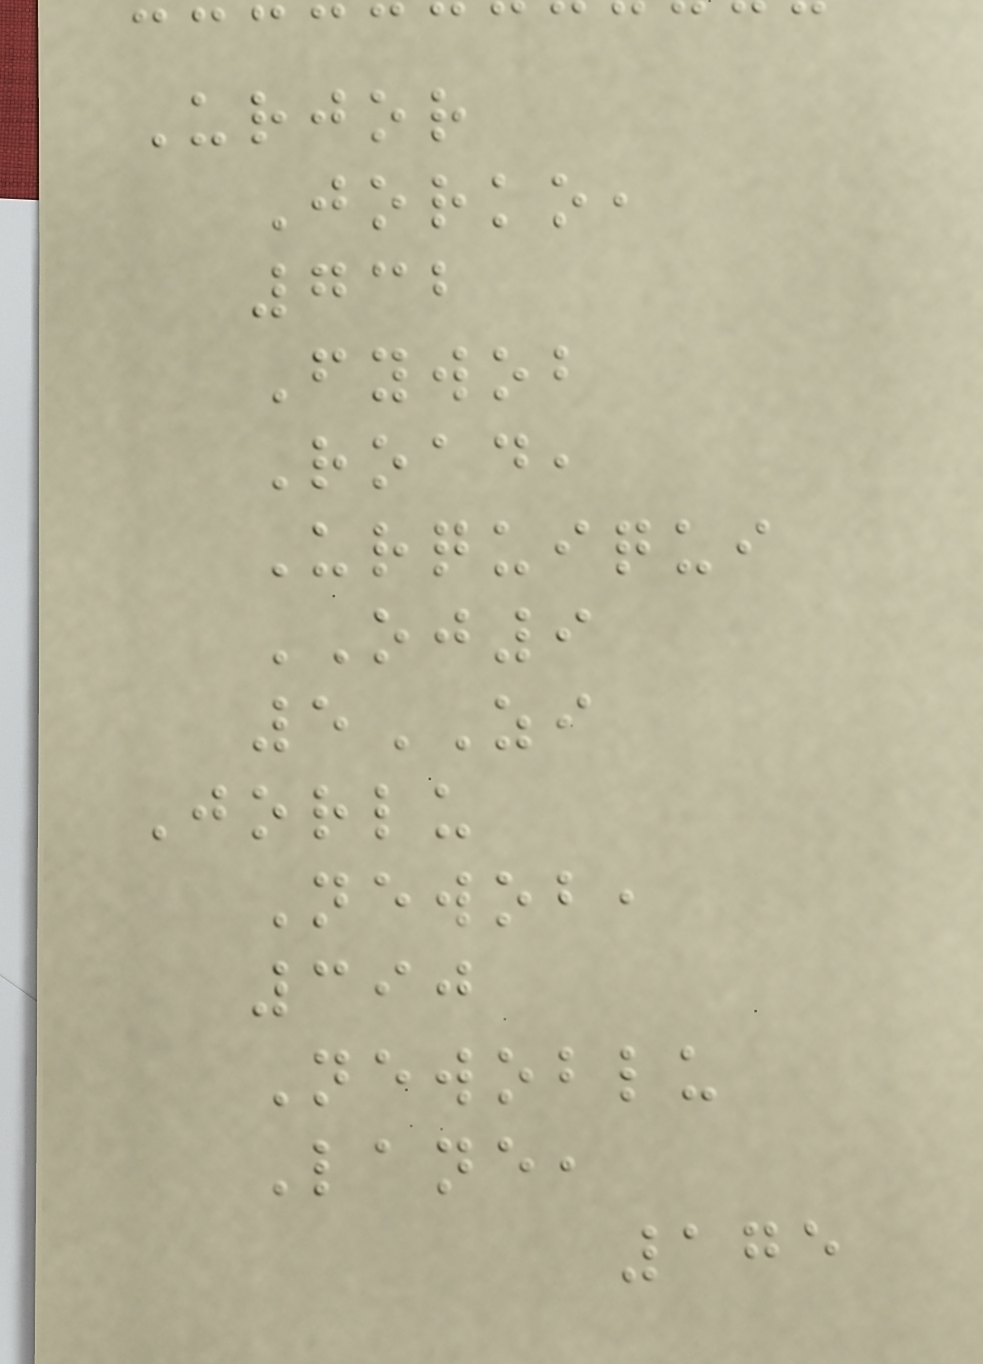Urjor
Jorko,
732
Fywob
Road,
Urquiqui
OJ9
5ZI
Jorlu
Newob,
390
Newoblu
Lane,
175
